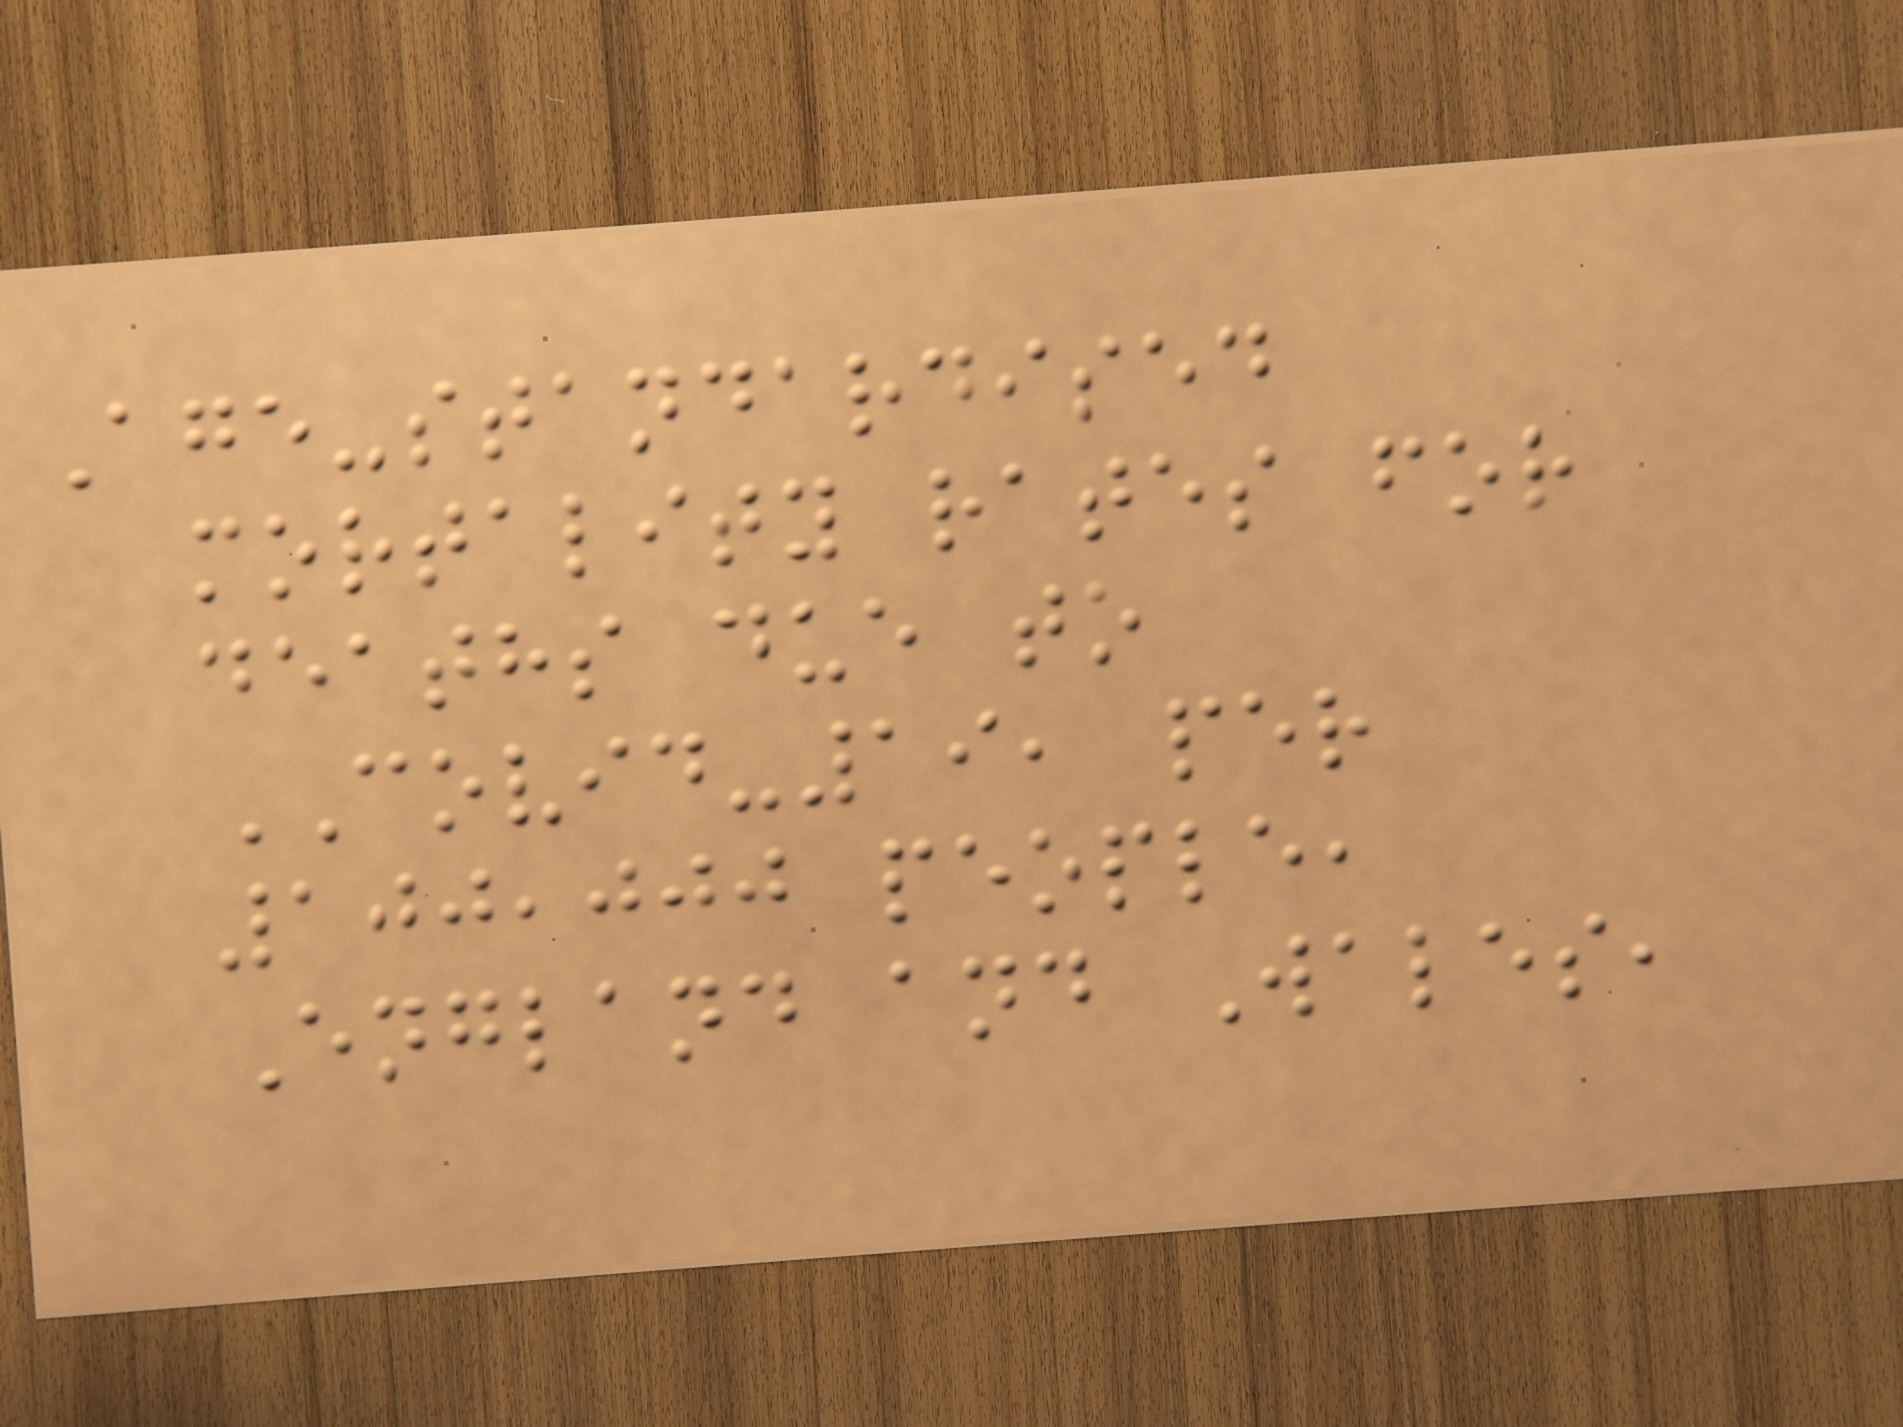Age-standardised
mortality rates for
deaths due to
COVID-19, per
100,000 people,
England and Wales,
